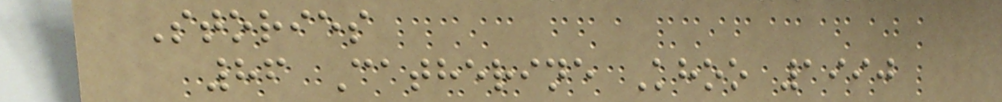Stories
86 Catherine Khoo 1990
